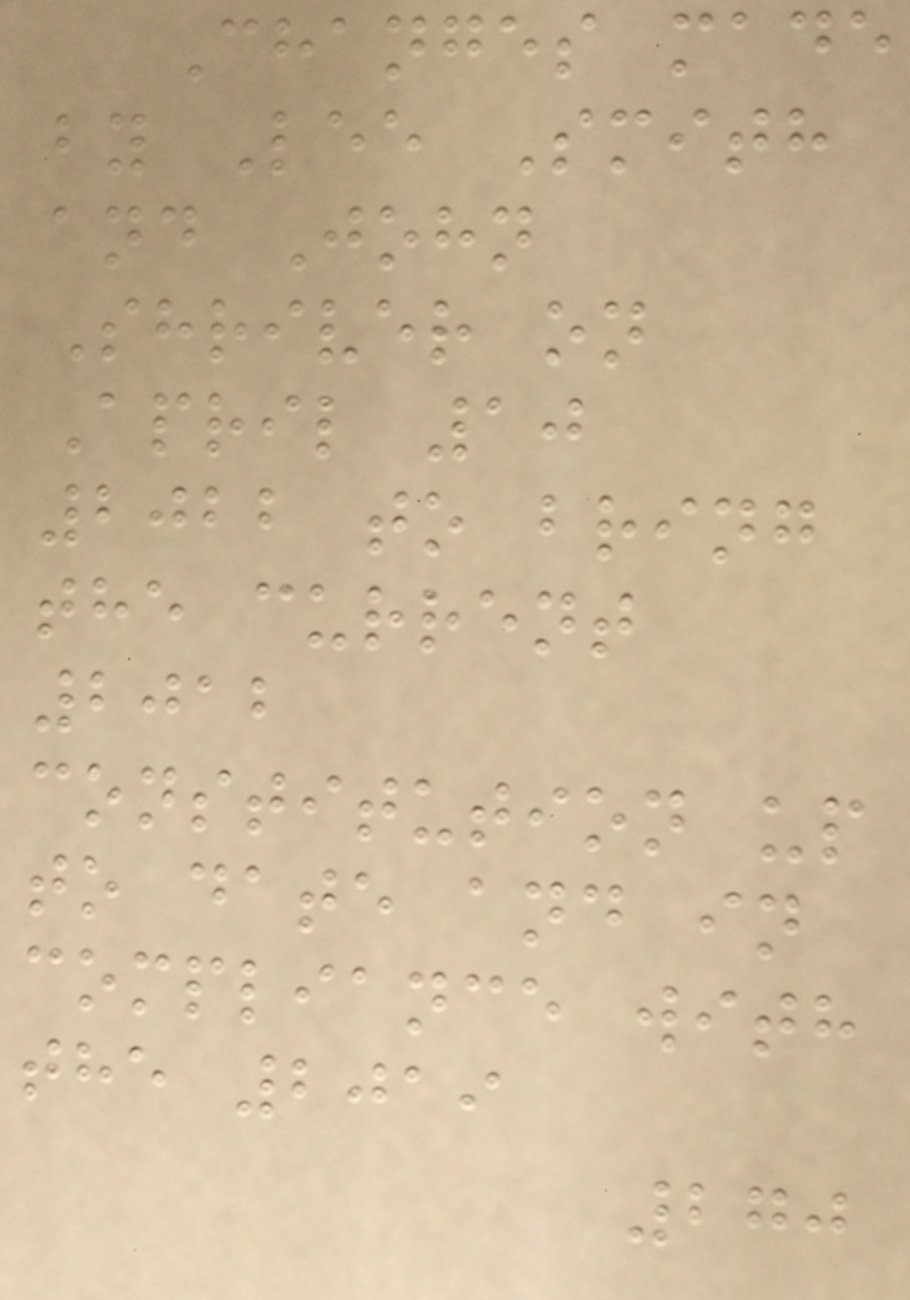Changes made
by Lee Smith
and John
Shriver on
April 10
2022 to bring
the current
2012
constitution up
to date and in
compliance with
the 2019
270
